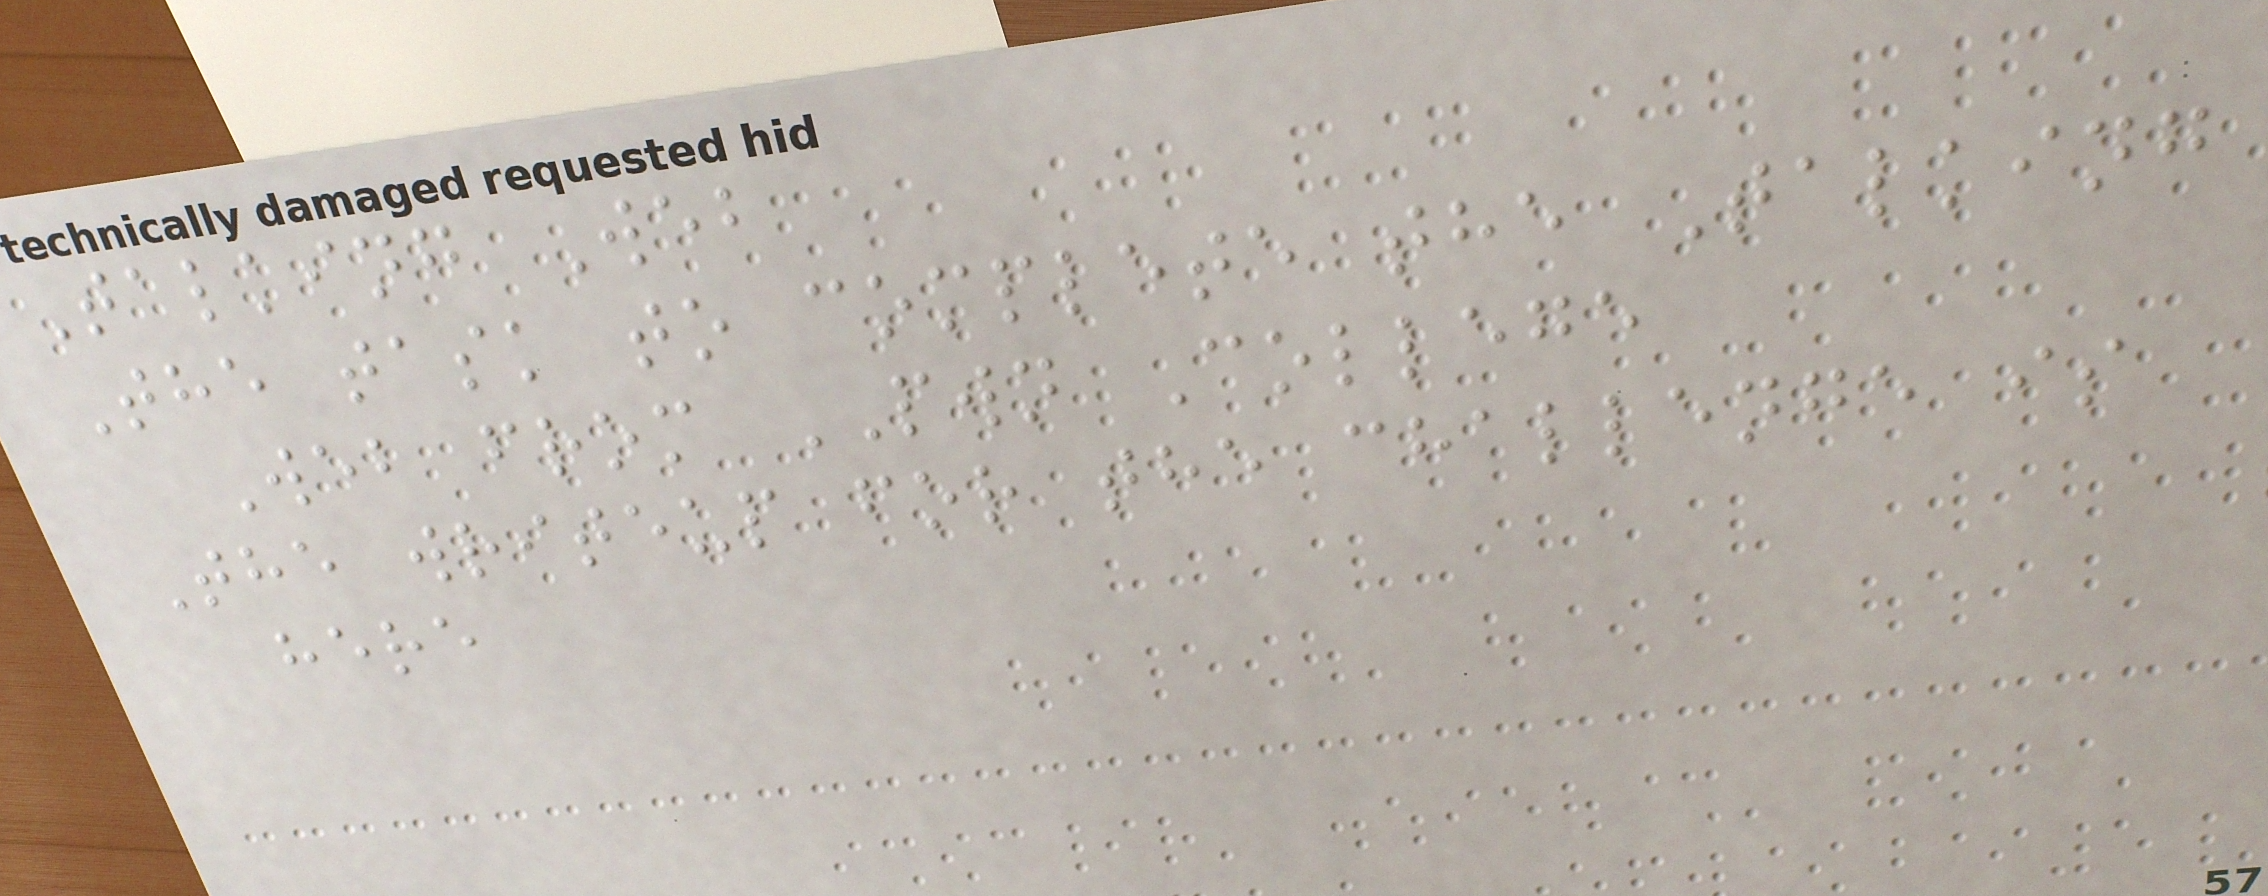Talking Web
The task to complete the Talking
Web from PWN College
The writeup for the challenge is
here
